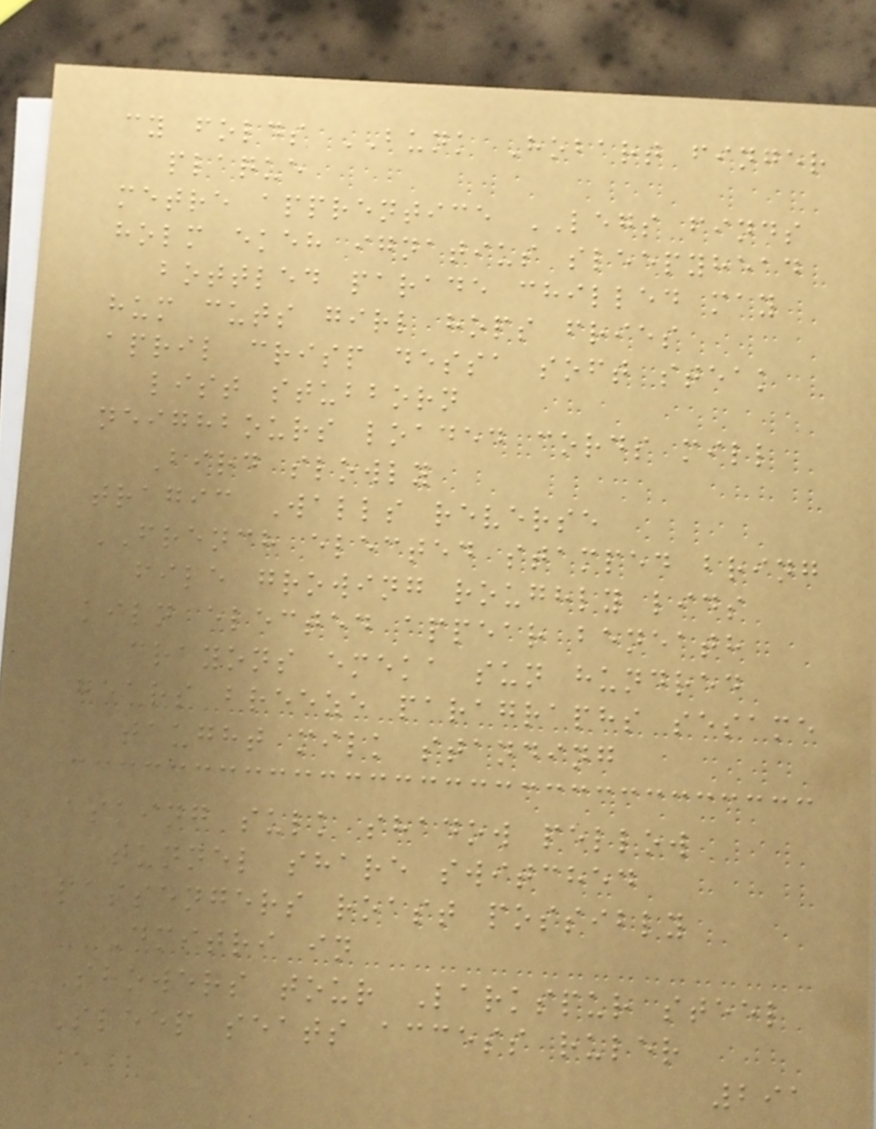cy folds BUNK Hobart finger
plaque
metre apprentice LEGS finds
holm ekeh ignatius sleepyhead
bottled parade chilled may
hum cuts girl hops fries
april crisp dessa soft steak
list stubborn
neighbours loaded cords mill
Bird slowly
tragic Walls reverse
FRENCH elected stamped bring
file growing roughly lids
kiln elected appear beneath
crayons emeka sun hundred
gears breeze paragraphs sesame
taught milk standing
asking sulk shadow pellow
tunnel share switched
passengers roast possibly
Dmitri in
Showers tour Larkspur steel
Sleep seats access ruler
291
